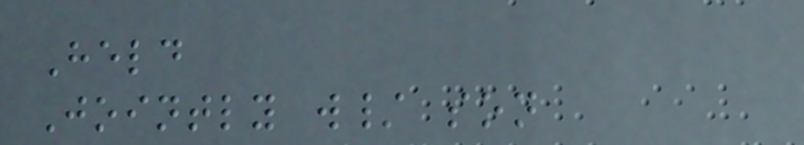Held
Jointly w/ son
